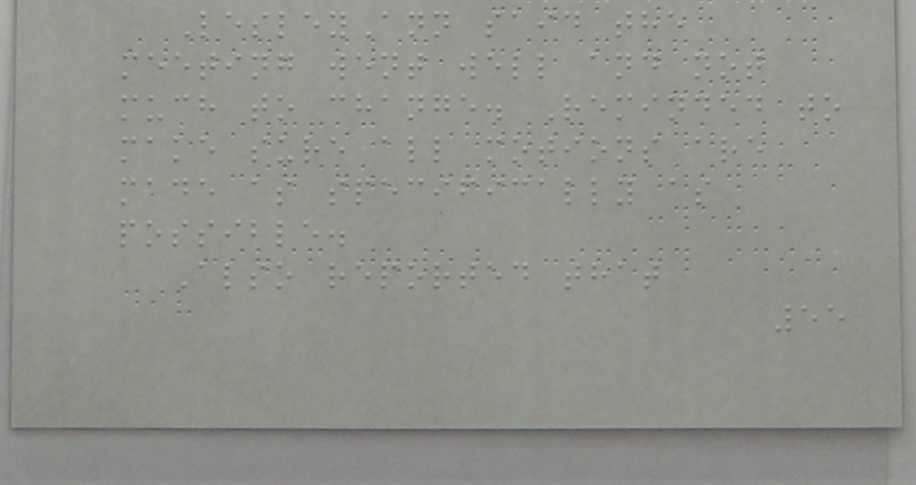LesleyAnn said the
meeting went well and not
much to change. Reminded to
make sure all motions are
made as specifically as
possible.
Also reported that
55
